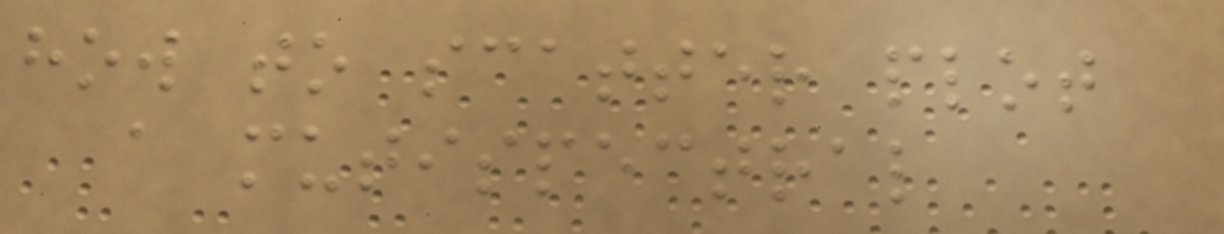how to scatter plot
a mutispectral
